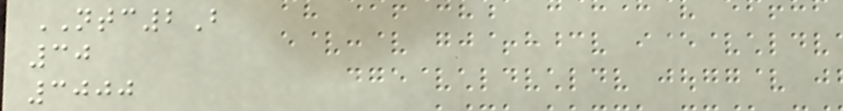NTC2B
30
3000
